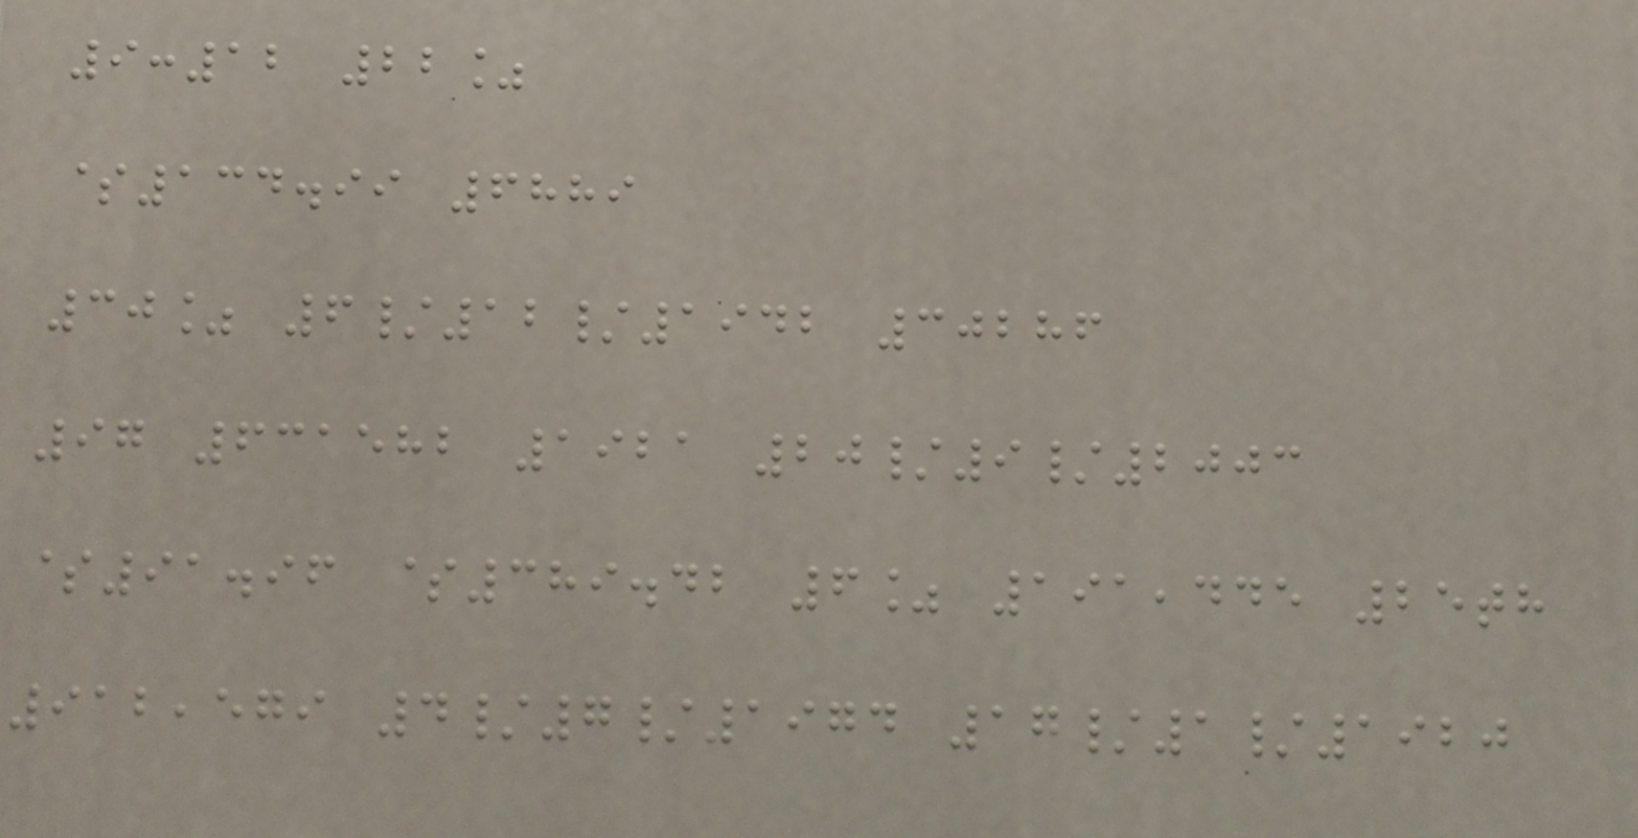9:12 22%
$134.99 6889
30% 6/12/1942 30286
97 631582 1921 20/9/2003
$91.96 $389.42 6% 191,445 25th
912,579 4/7/1974 17/1/1920
